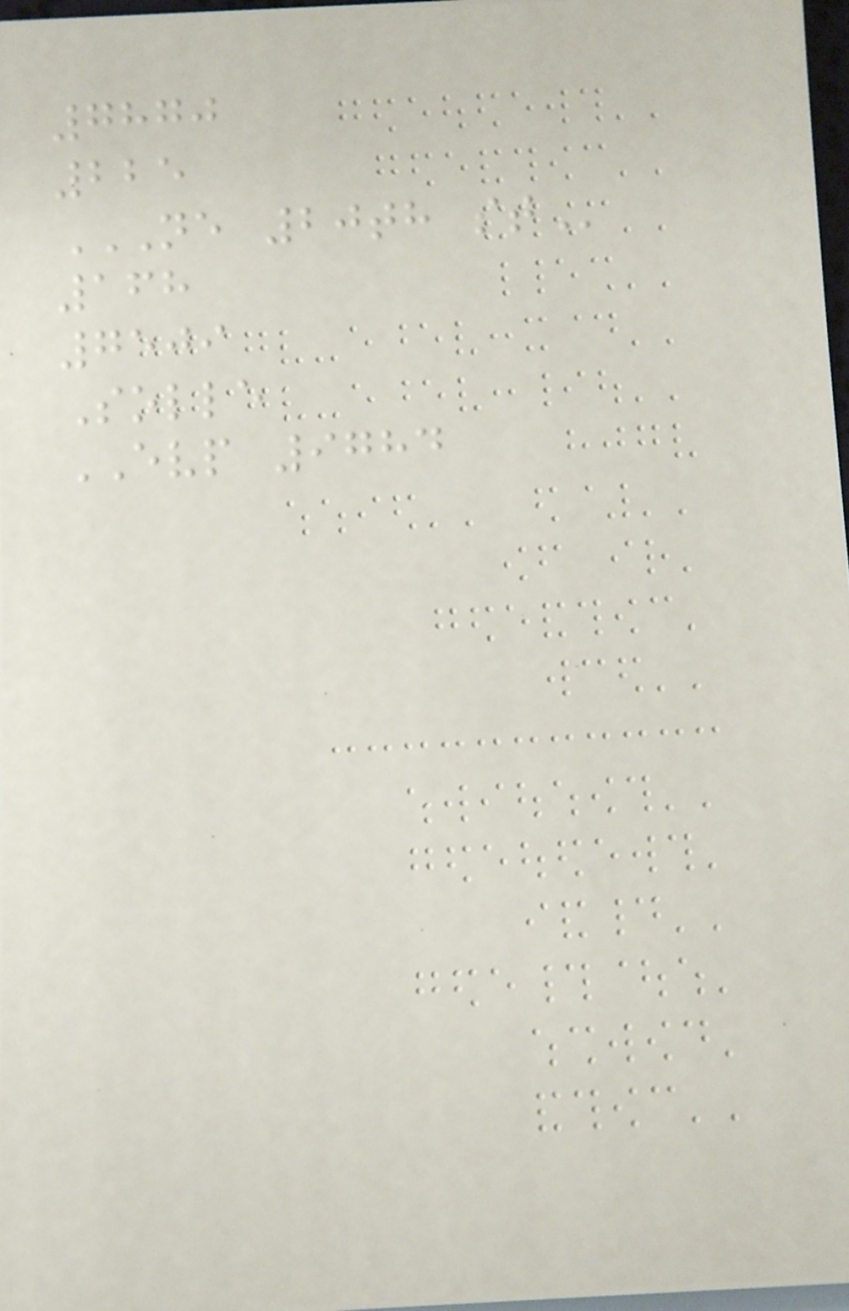7870
225
NE 20TH ST
168
7509
Solle
EVP 9784
